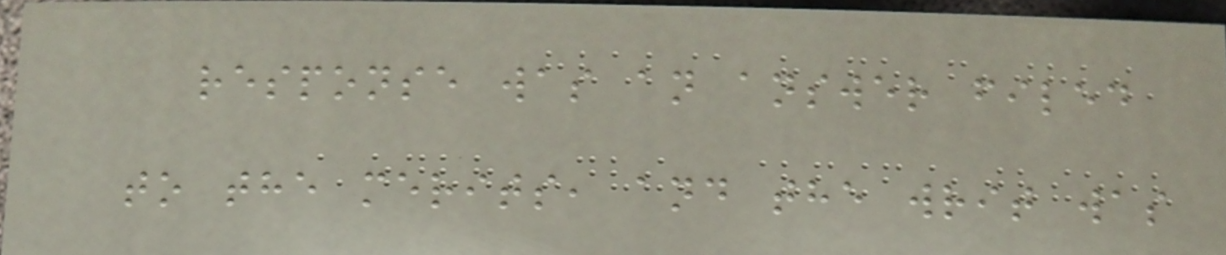response was an answer filed
to the merits, and the writ was
